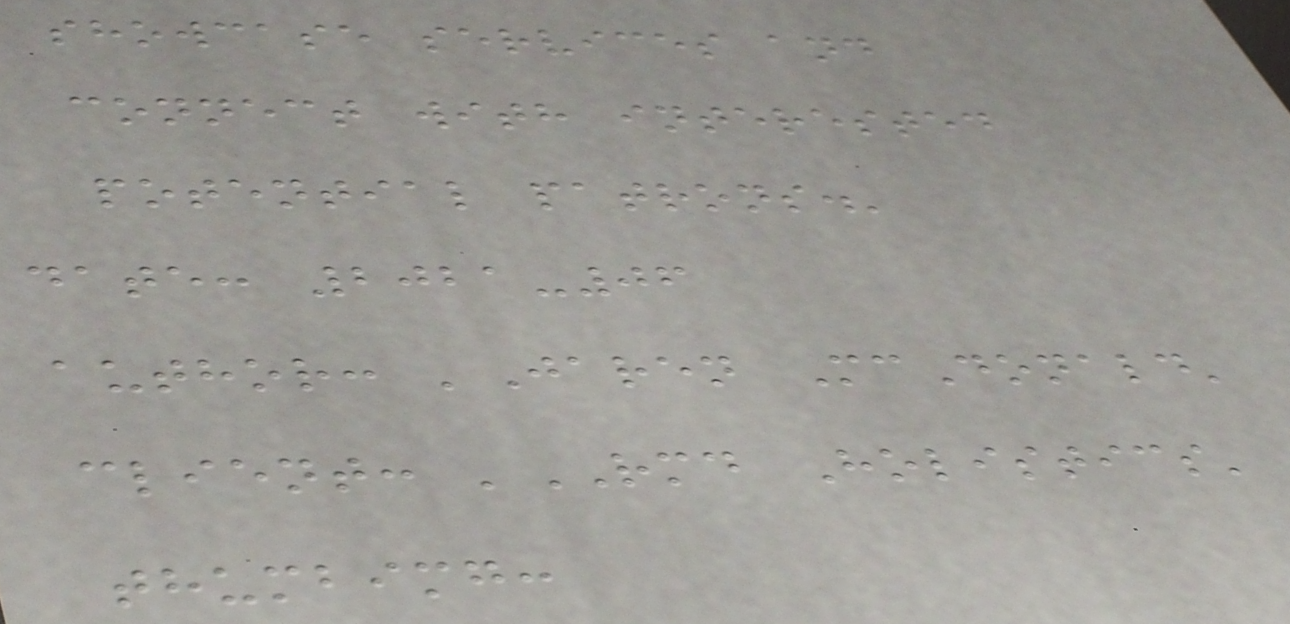showcase services and
connect with interested
potential patrons.'
date: 2021-06
author: 'Jaren McDonald'
client: 'RMD Holistics'
thumbimg:
